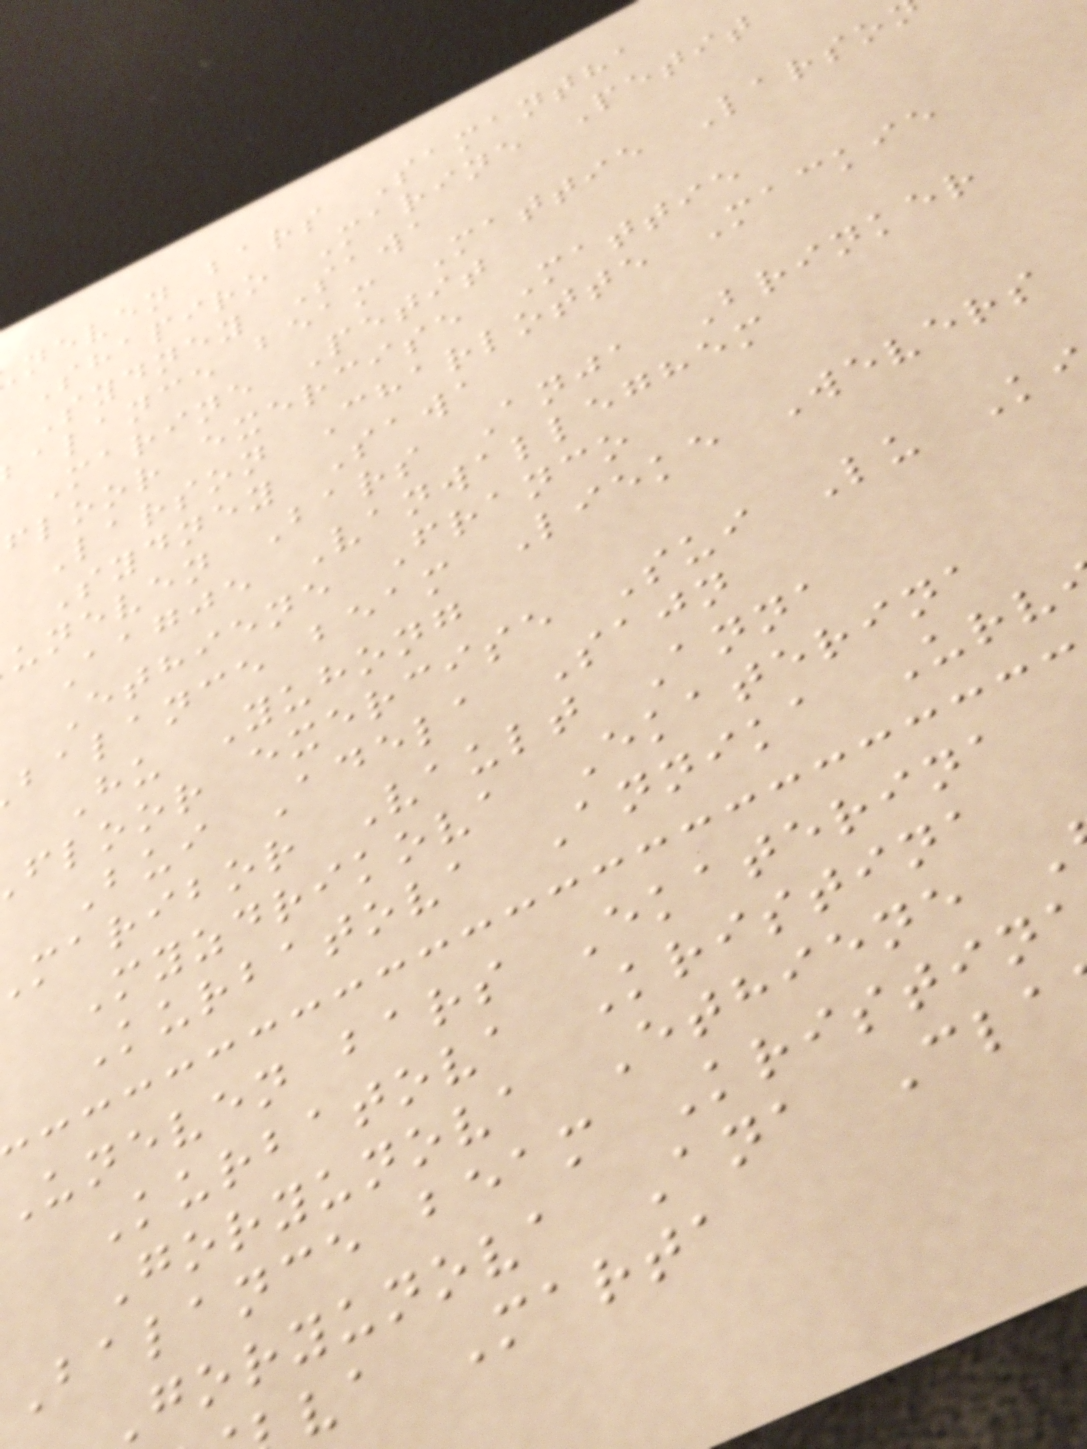neven bars Samantha
Shapiro Marine Petit
Sydney Sawa
alance beam Mattie Larso
Marine Petit
floor exercise Mattie
Larson Charlotte Mackie
Sydney Sawa
uneven Bars Anja Brinker
Aagje Vanwalleghem
Ethiene Franco
balance beam Lieke Wevers
Hu Yuhong
floor exercise Sui Lu K
Bui Adela Sajn
maribor Vault Anna
Myzdrikova Ekaterina
Kurbatova Annika Urv
Uneven bars Ekaterina
Kurbatova Kristina
Goryunova Ethiene
Balance beam Kristin
goryunova Ana Cla
va Marta
